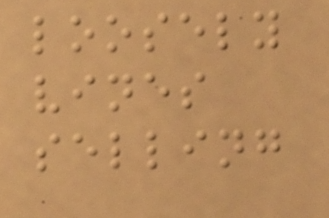loosely
vines
selling
